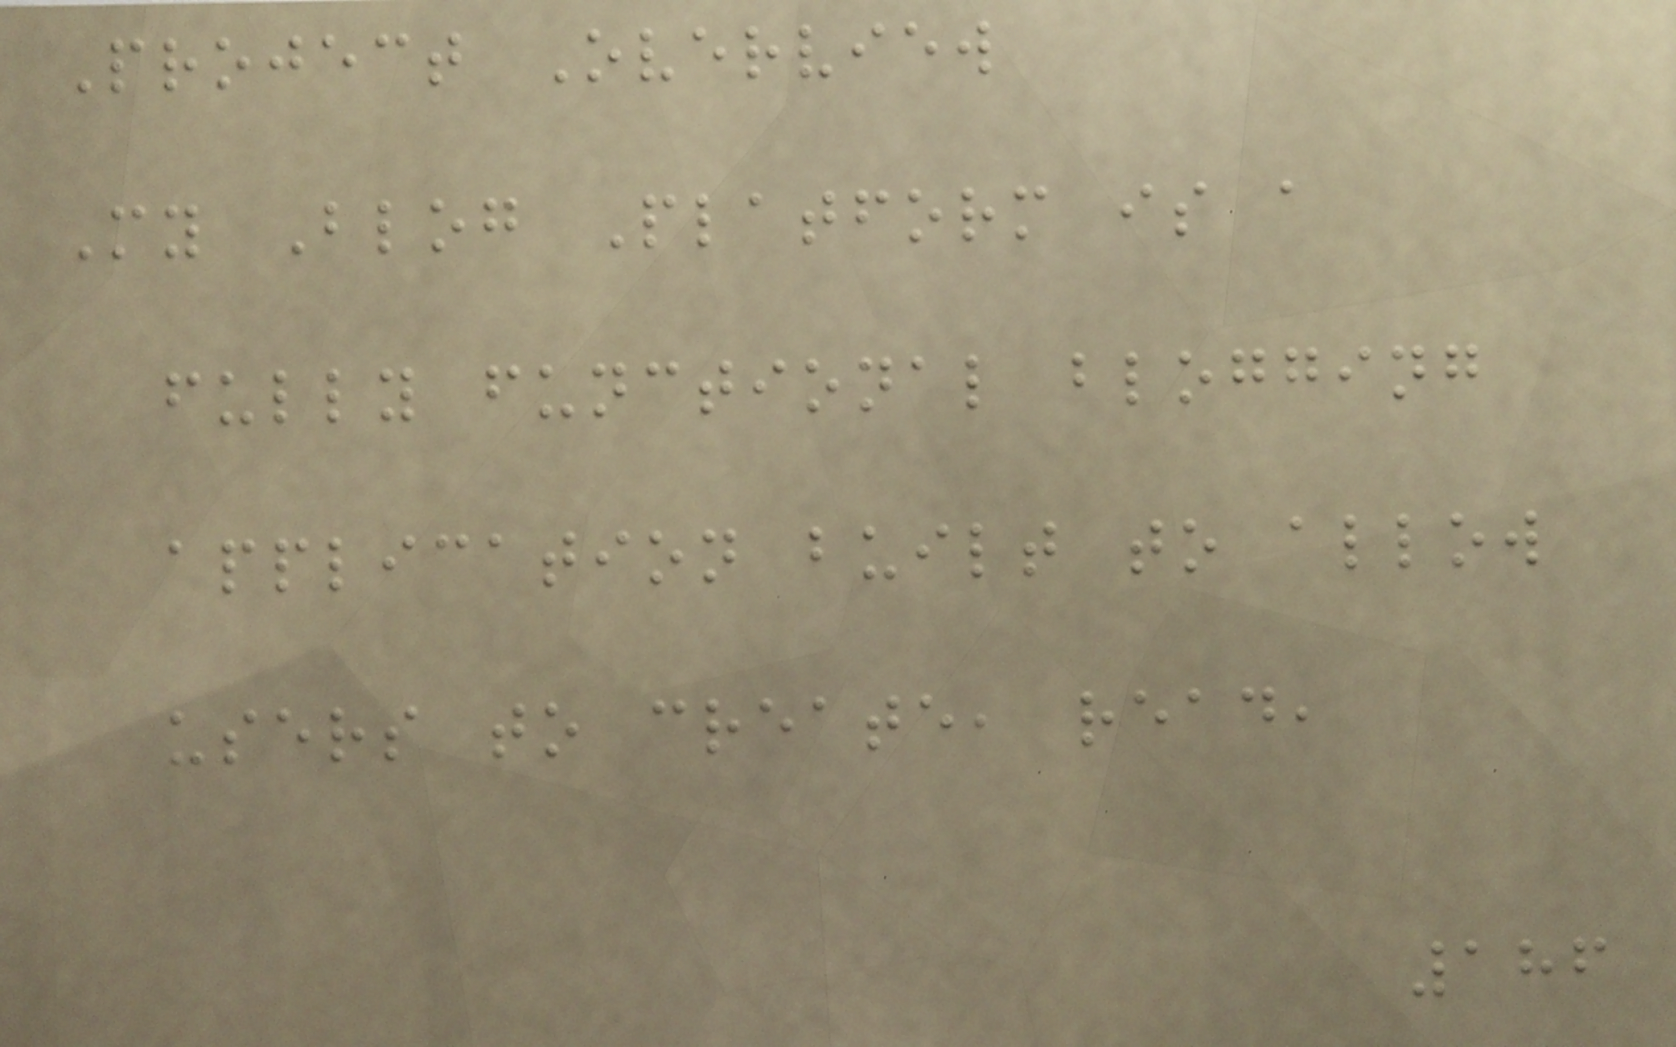Project Overview
My Blog Platform is a
fully functional blogging
application built to allow
users to create, read,
186
